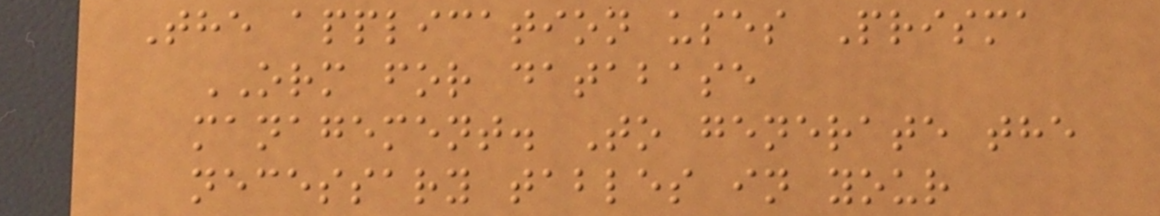The application uses Prisma
ORM for database
management. To generate the
necessary tables in your
